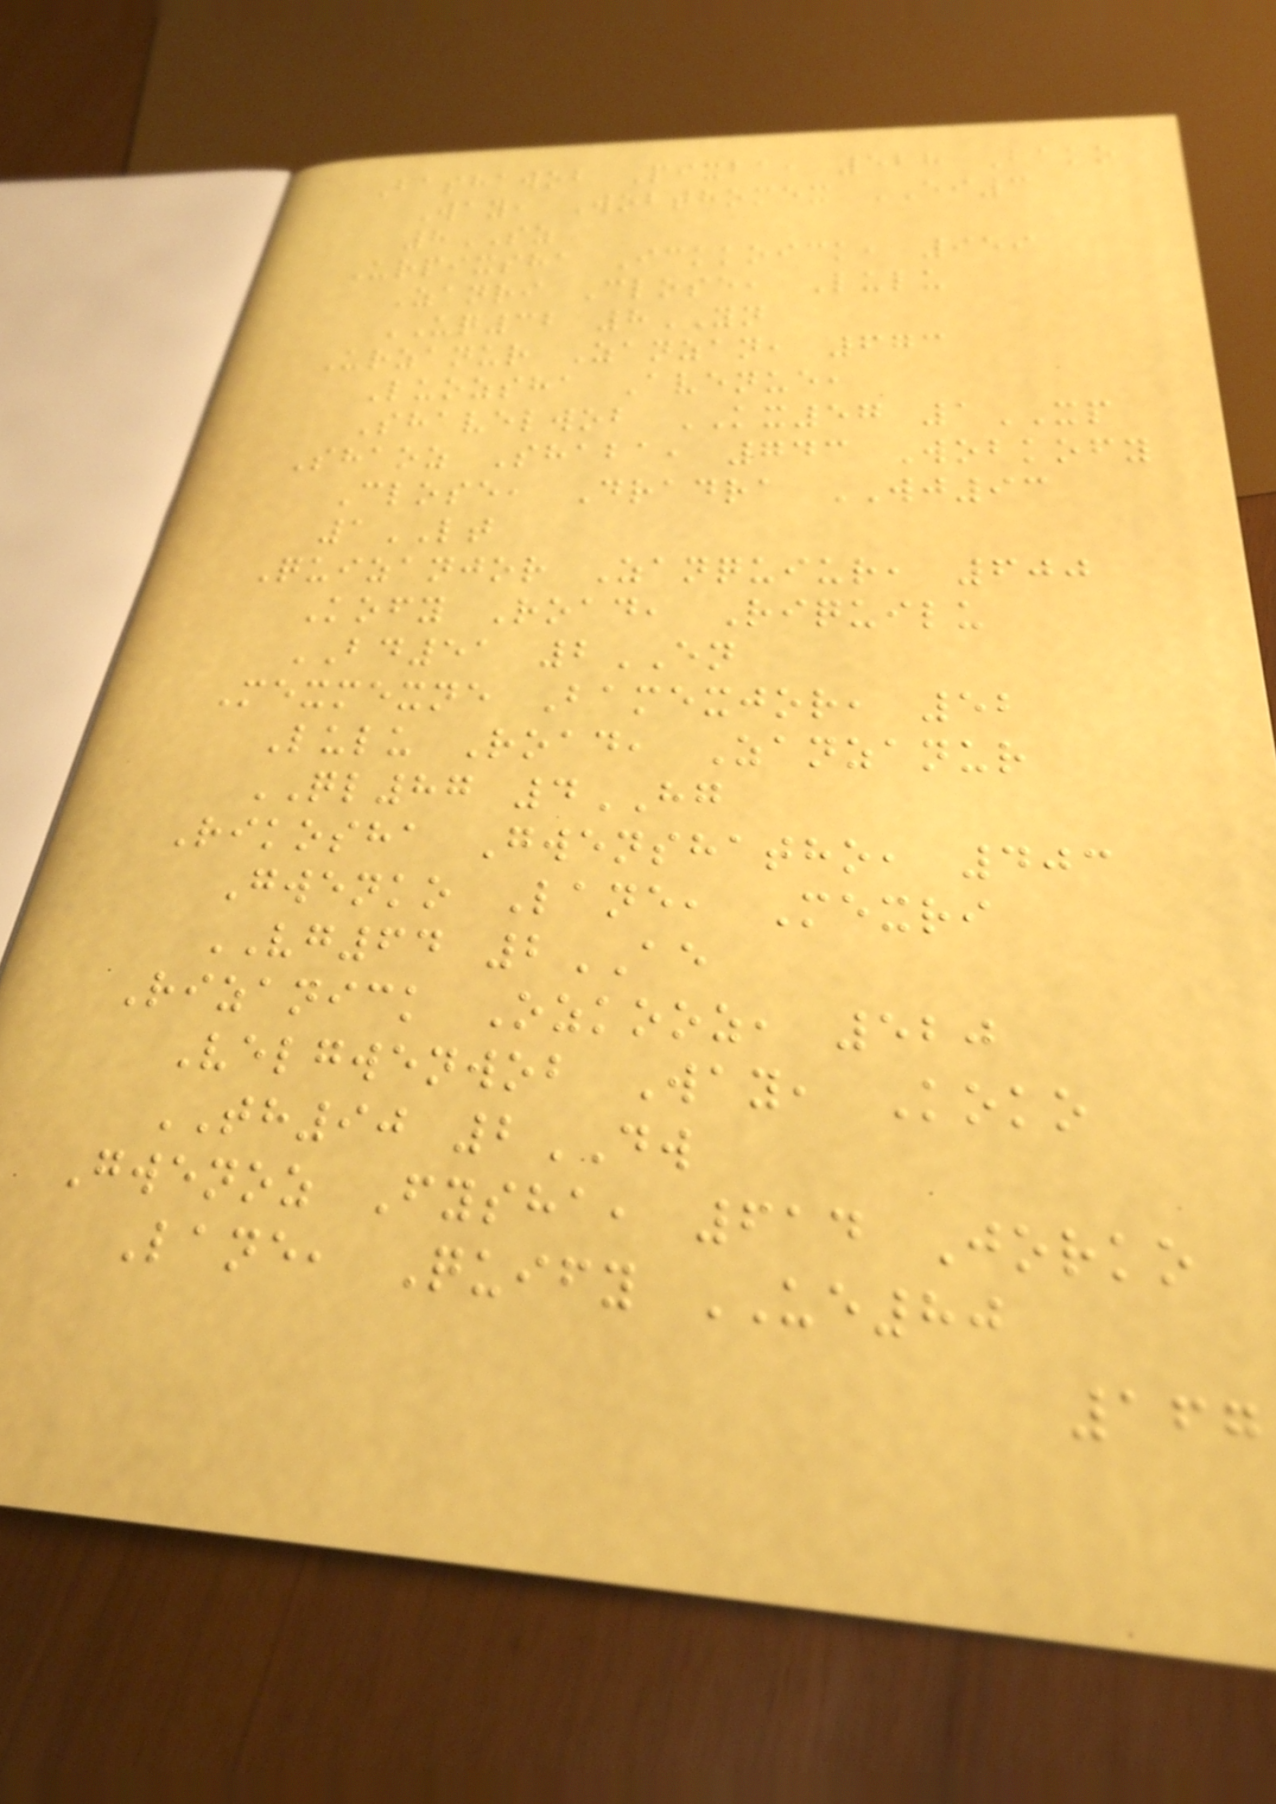Bashawob Pixba, 528 Bako
Way, Wobthomex EI3
8SZ
Urpixsha Ickkoick, 959
Zanri Close, Lulu
UQ32 8YN
Urzanur Zanzan, 673
Luozsha Avenue,
Shavelwob KX57 1XP
Shaoz Shaba, 743 Wobkofy
Close, Dradra WJ93
1LT
Quizanjor Zanquiur, 600
Kofy Road, Riquilu
BD51 2EN
Mexmexne Bamexjor, 52
Lulu Road, Zanzanur
QL87 4HG
Rikosha Gwenshatho, 403
Gwenko Lane, Mexri
VG64 2AE
Rizanick Ozkooz, 520
Velgwenwob Way, Koko
TH90 2DW
Gwenoz Fysha, 614 Jorko
Lane, Quify UE80
167
